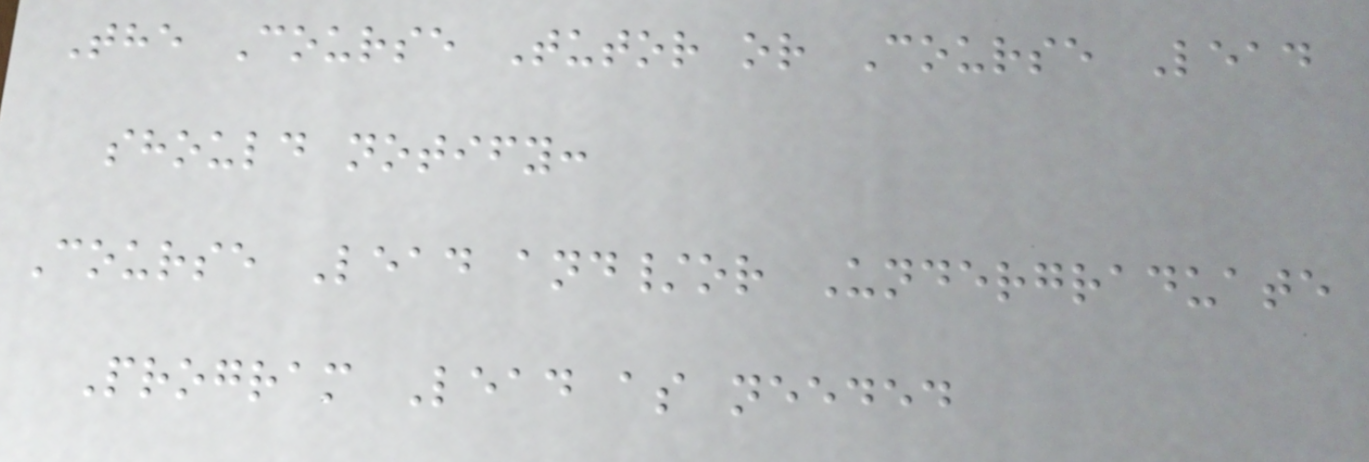The Course Tutor or Course Lead
should notify:
Course Lead and/or Undergraduate
Program Lead as needed
